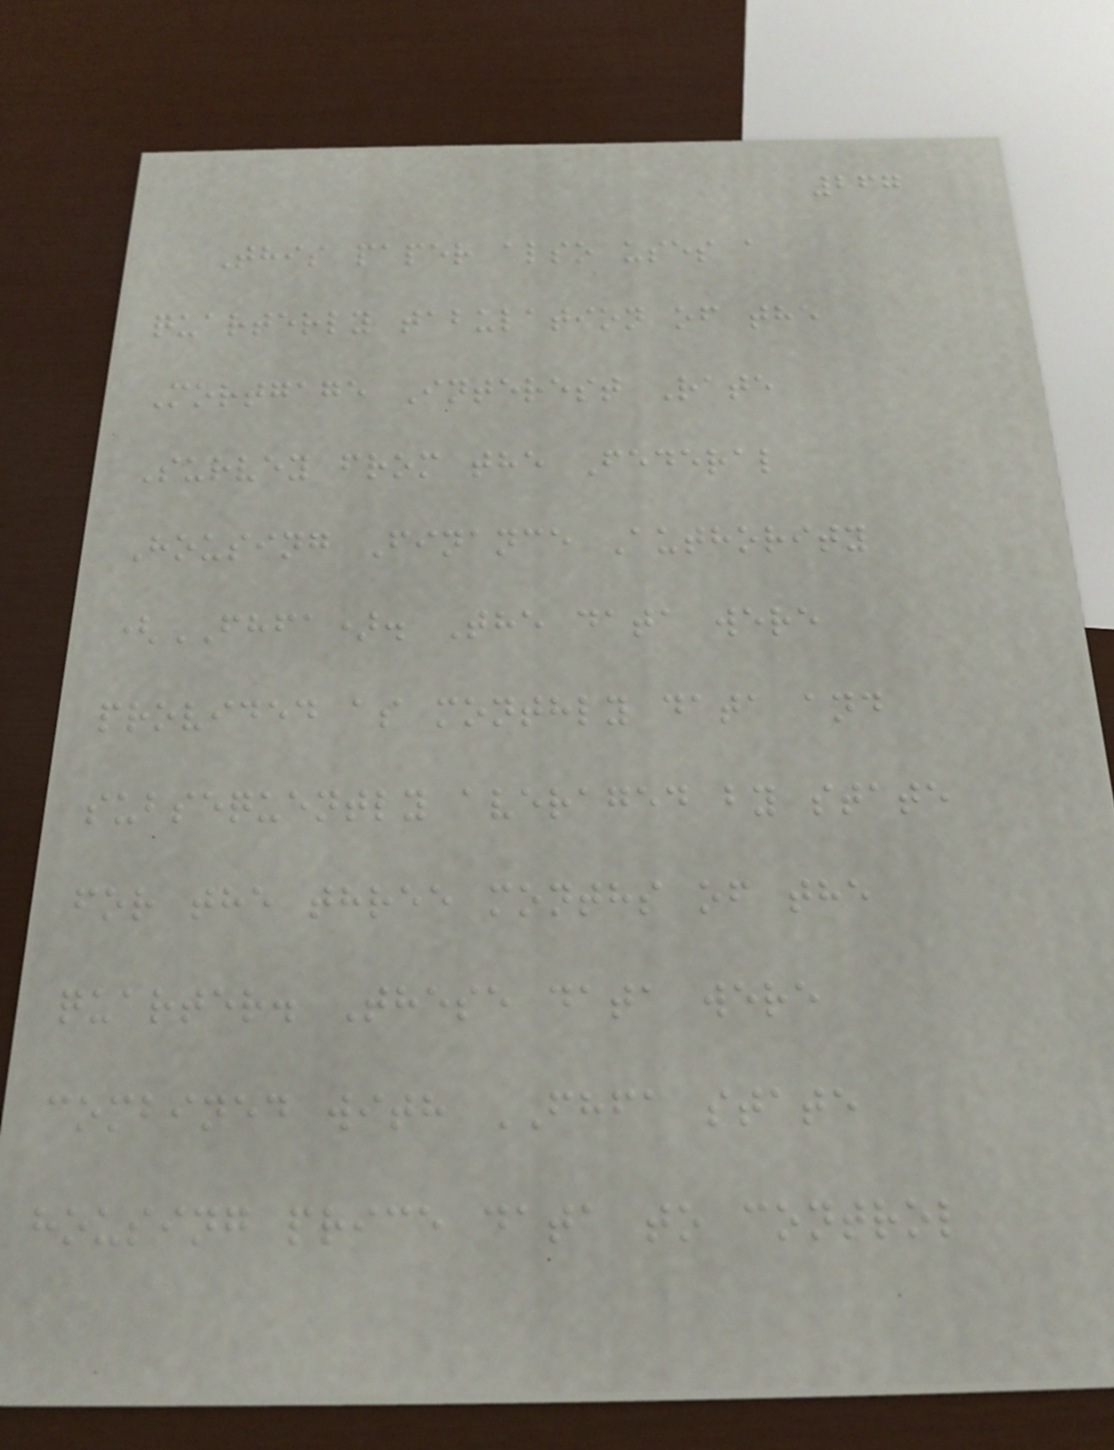267
This paper also uses a
quarterly tabulation of the
Mortgage Interest Rate
Survey from the Federal
Housing Finance Authority
(FHFA). The data were
provided as monthly data and
subsequently averaged by state
for the three months of the
quarter. These data were
combined with FHFA state
housing price data to control
